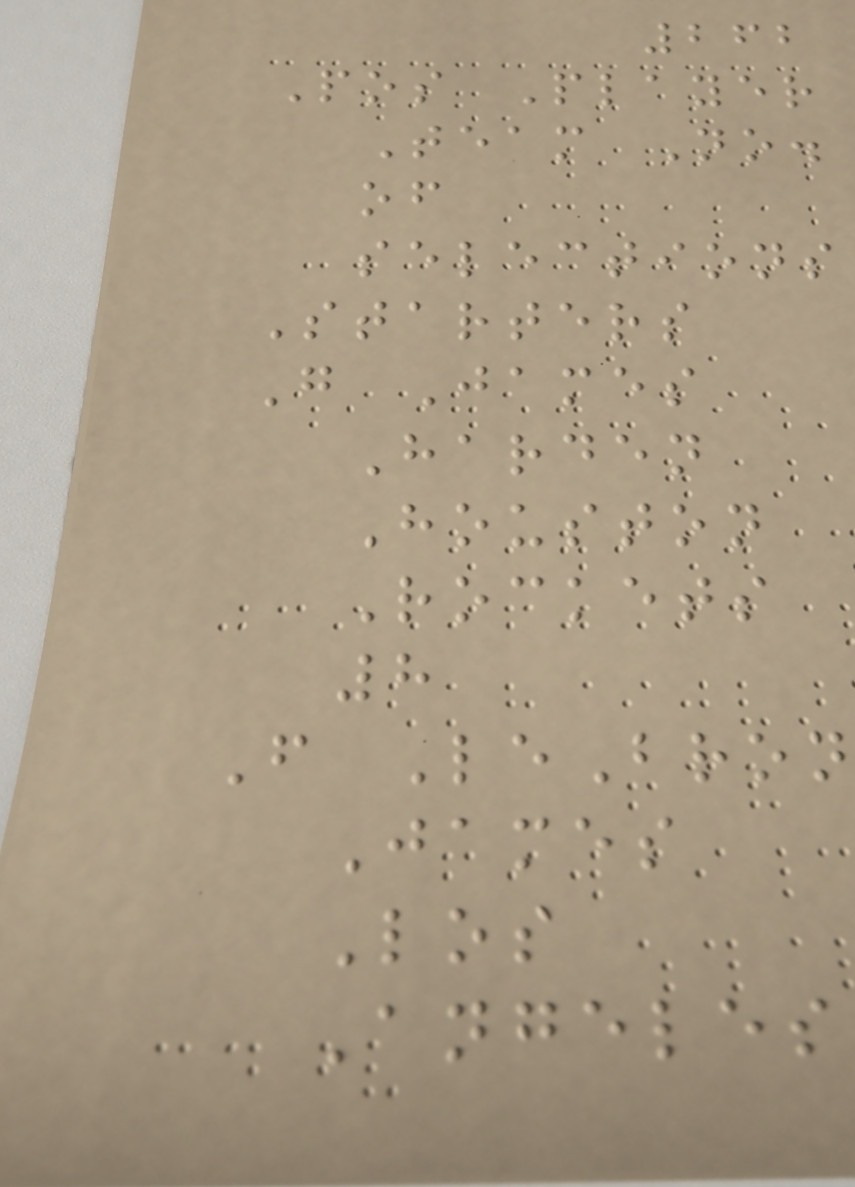262
Pos Player
Team No.
of
selections
Starters
G James
Harden
Houston
Rockets
8
F LeBron
James
Los
Angeles
